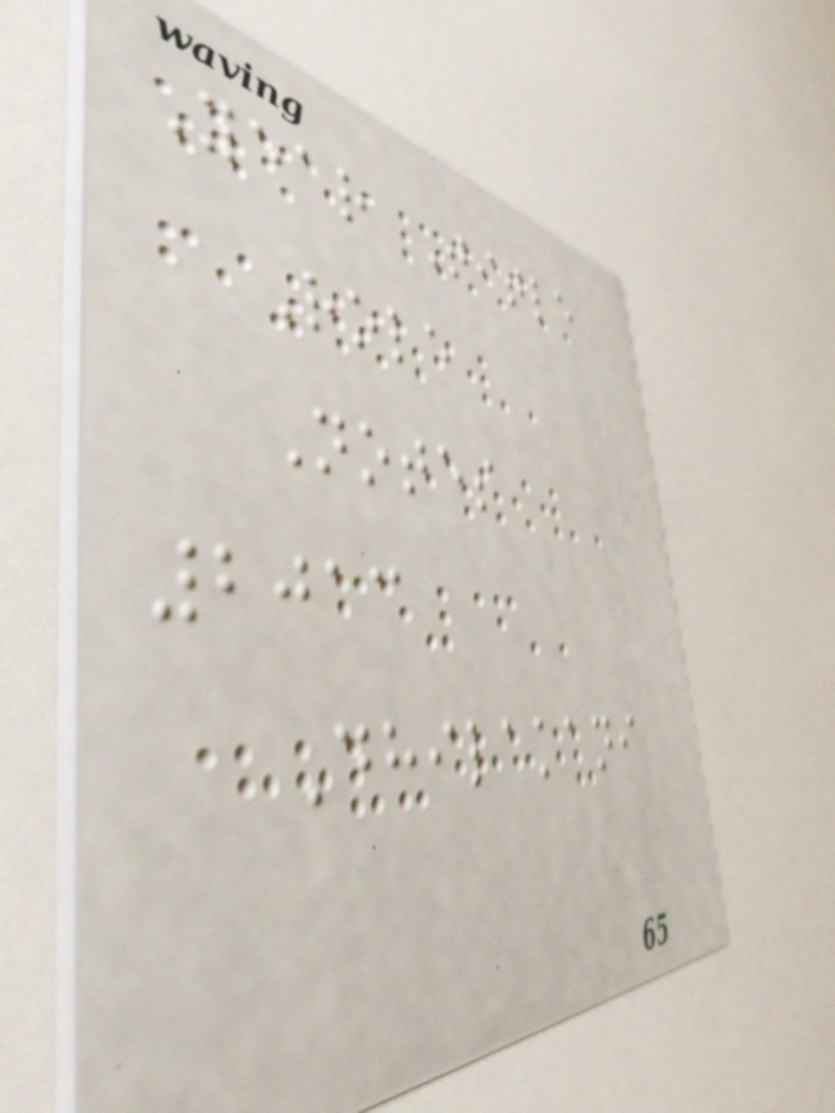Year Title
Role
Notes
2013
Dhilakani
